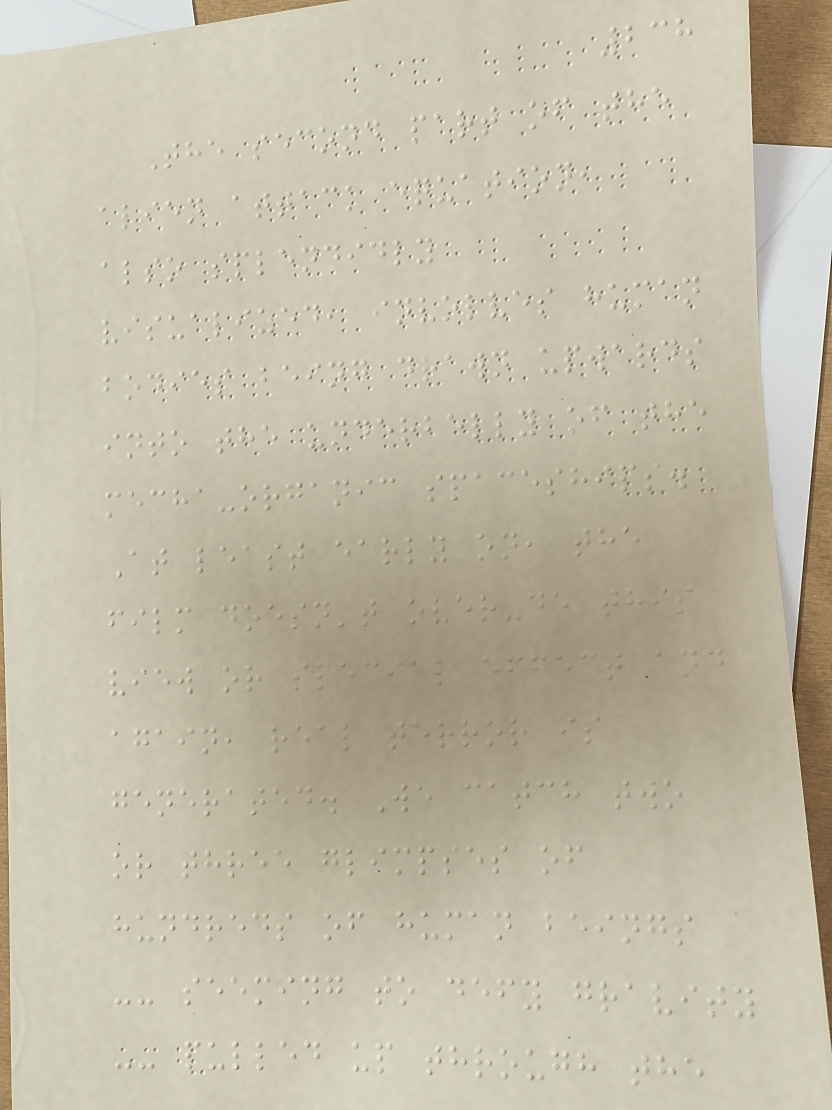238
The second part of the
alien attack equation,
also splendidly
visualized, involves human
bodies being drawn upwards
into the underbelly of the
mecha-organic spaceships.
At least early on, the
film doesn't over-do this
view or special effect and
again, real terror is
generated. We catch two
or three glimpses of
hundreds of human beings
-- seeming to defy gravity
-- pulled up through the
